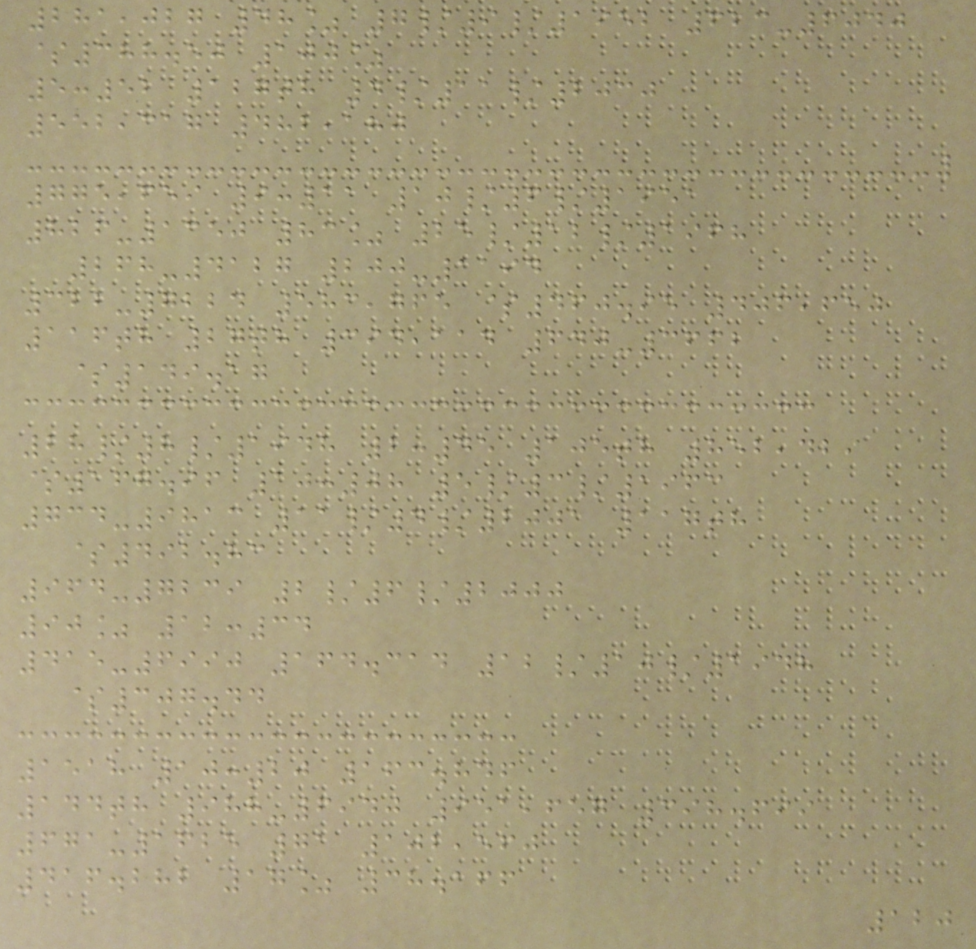281,027 48% 7/9/1952 623-6040
$388.50 100%
5:52 127th 4/11/2030
552,317 482,180
775,659 9:11 10/6/1951
826-1350 83% 25/12/1968
268-4127 200-1194
322-7224 583,765 $460.95 406,650
116th 27th 394,114 640-3662
$149.17
28/8/1948 2:45 105th 852,429
$167.96 10:08 5/3/1963
734-9813 11/4/2001 117th
$492.83
964-7239 2/6/2000
90% 12:34
415-6990 164.314 12/10/1948
$307.44
1518 10:20 163.846
144th 988-6940 951,657 398.699
671-1625 71 102,560
416.282 17% 38.166
120
